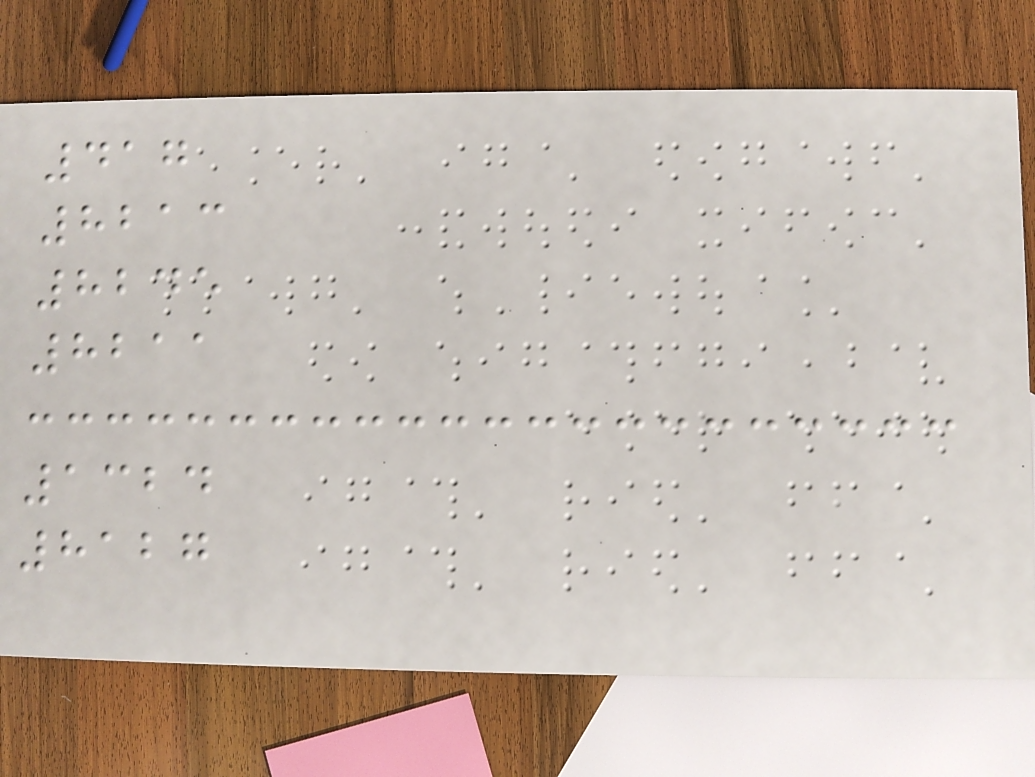417
8213
8245
8211
1324
8127
